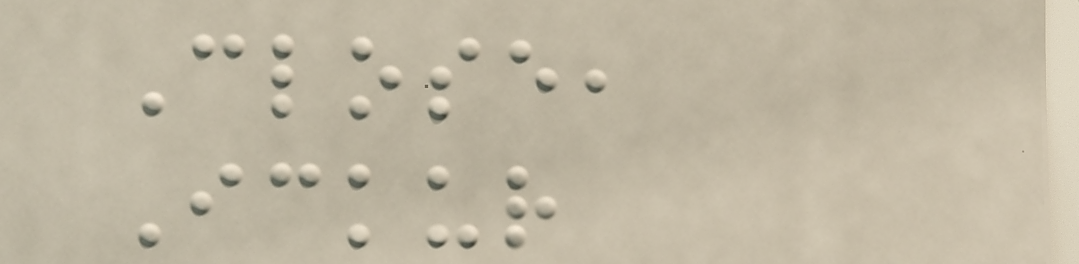Close,
Ickur
